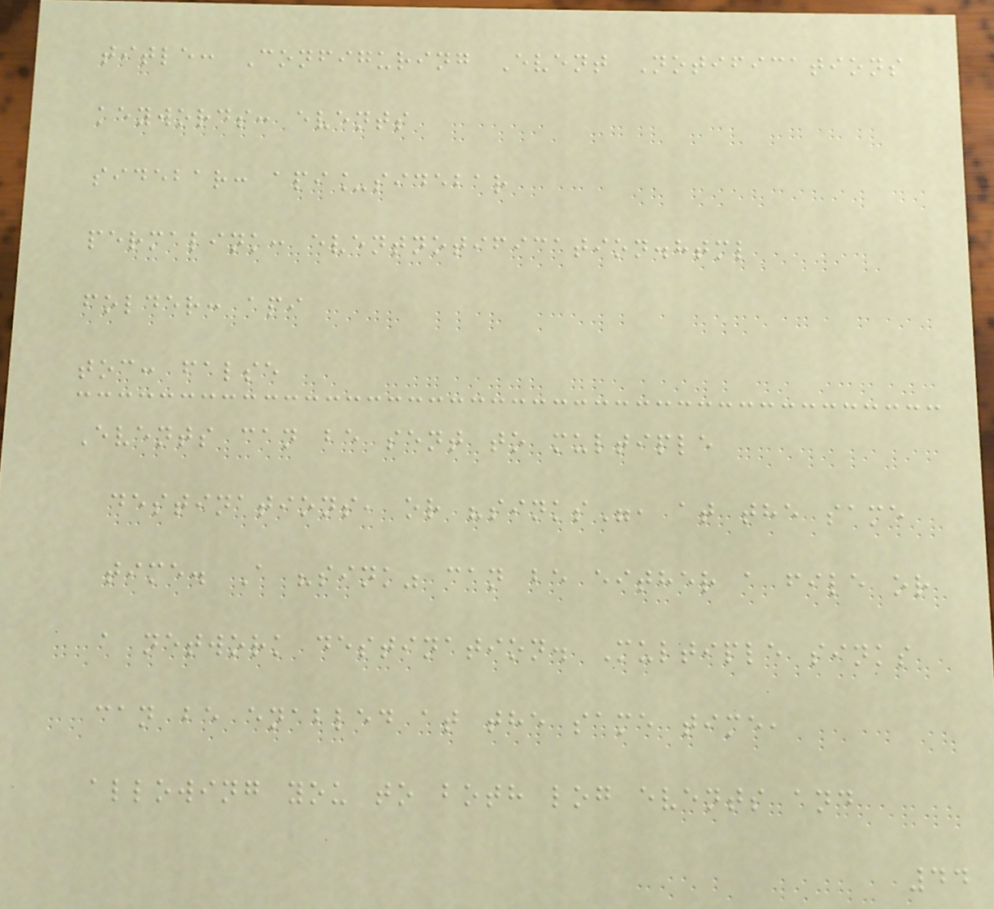title: Configuring Event Notifications
keywords: events
sidebar: api_sidebar
permalink: eventnotification.html
folder: api
toc: false
Events can be sent to multiple
destinations, or "sinks", at the same
time. A "sink" can be either a file or
a network destination. Multiple sinks
can be enabled at the same time,
allowing you to both log events and
44
